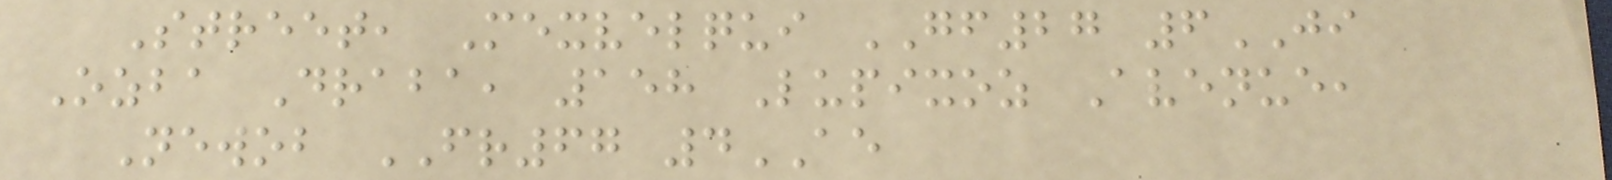Street, Mexvelqui GF27 6JI
Ozba Draba, 158 Lupixoz Avenue,
Newob FR67 4AE
